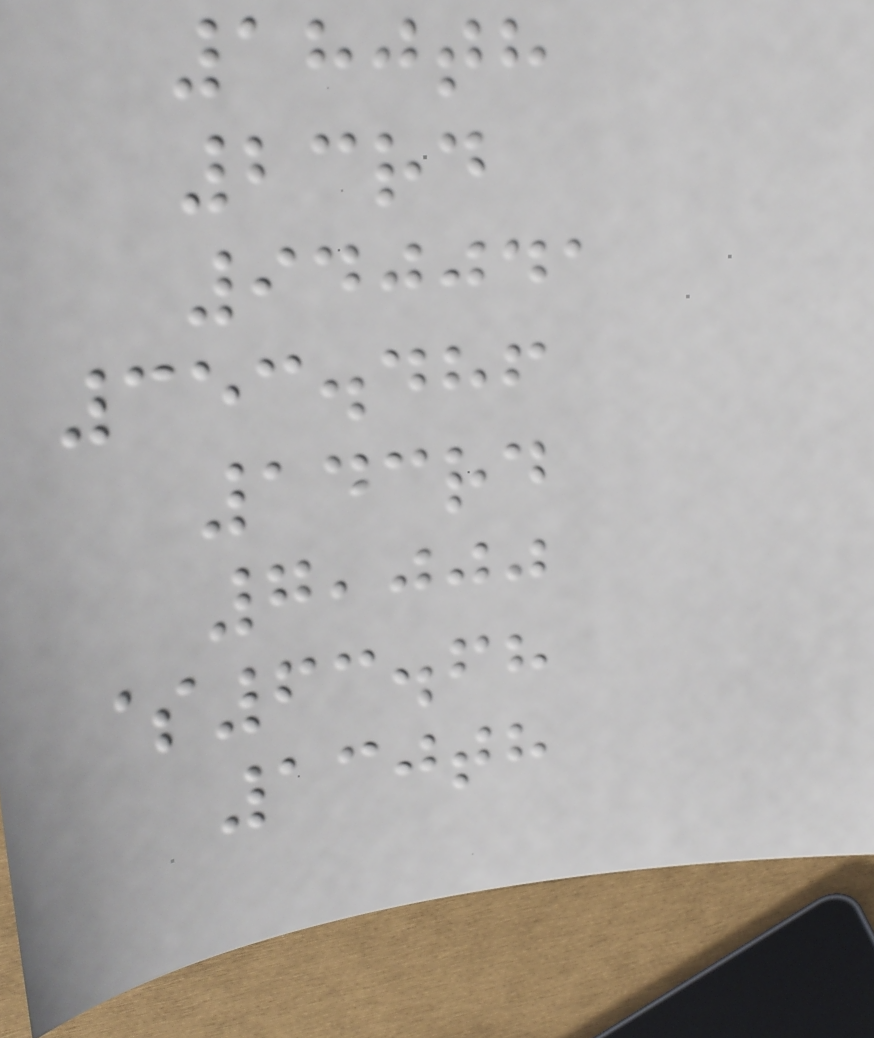180th
23rd
940041
353.486
143rd
7,000
$63.68
130th
